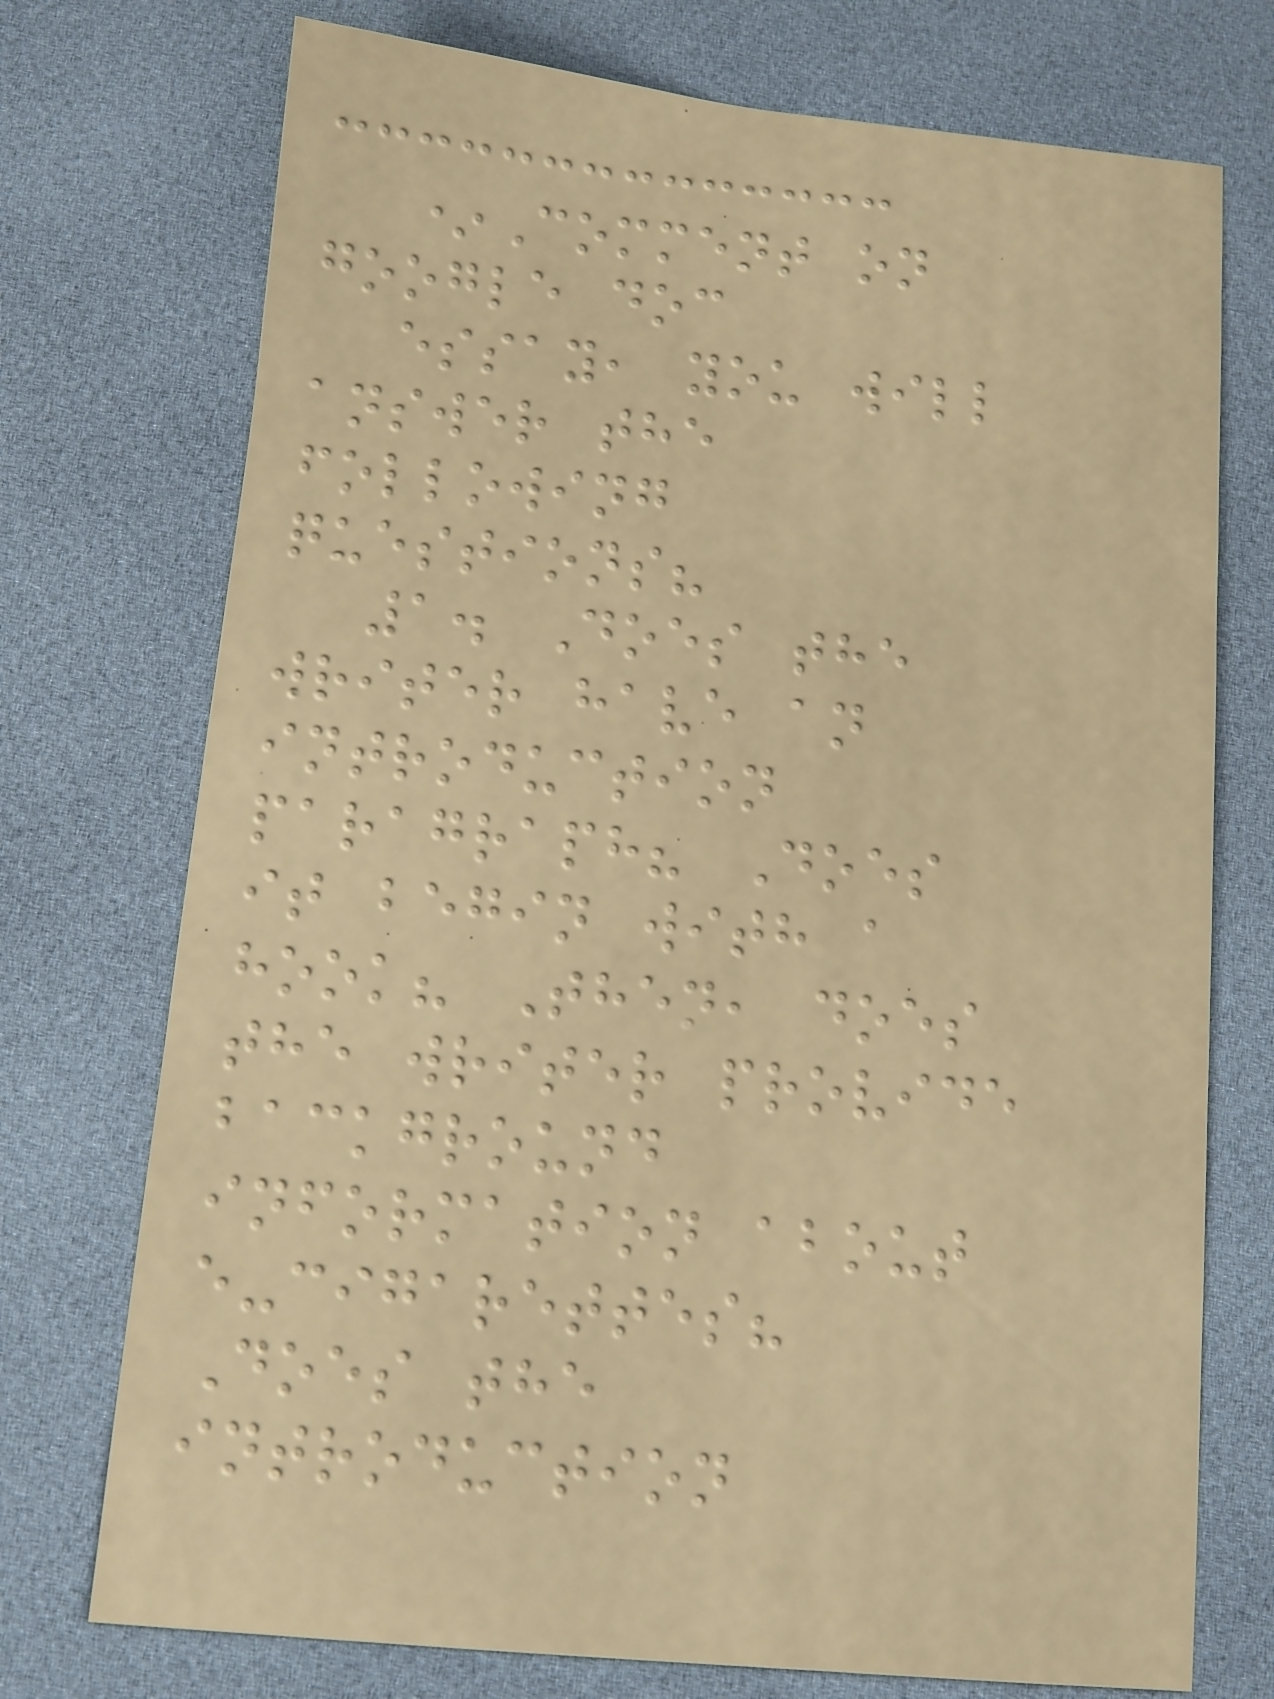*Comment on
google doc
essay, you will
answer the
following
questions?
1. Does the
writer have an
introduction
paragraph? Does
it begin with a
hook? Then, does
the writer provide
background
information about
e-cigarettes?
Does the
introduction
